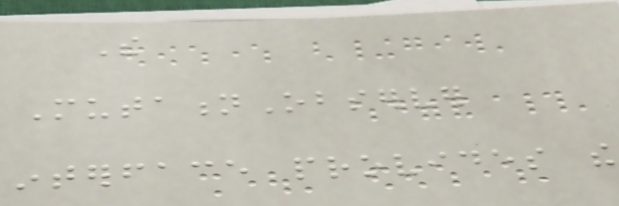The
MutationObserver
interface provides the
